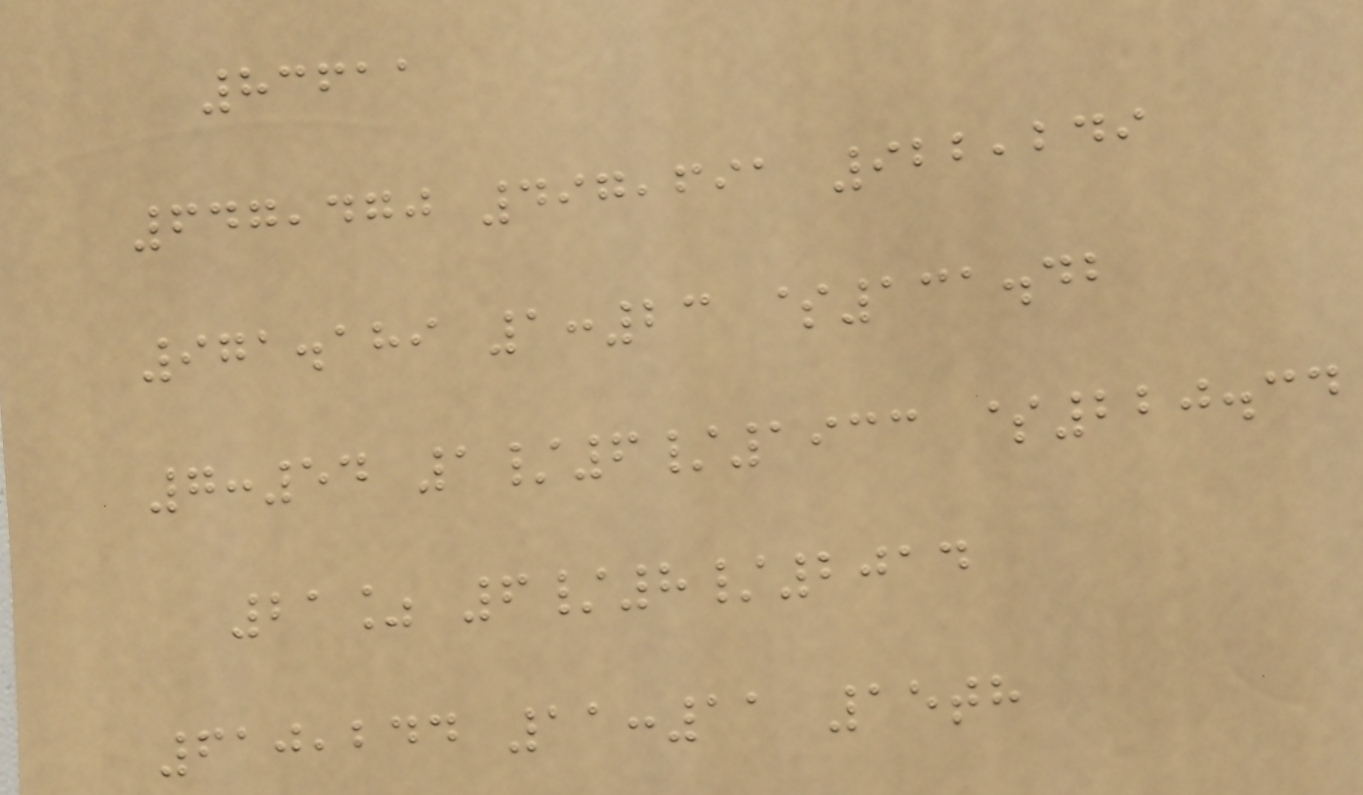83611
647,470 497,691 922,249
971.189 1:23 $131.42
7:54 1/6/1933 $220.34
21% 6/8/2014
610,244 11:11 15th
